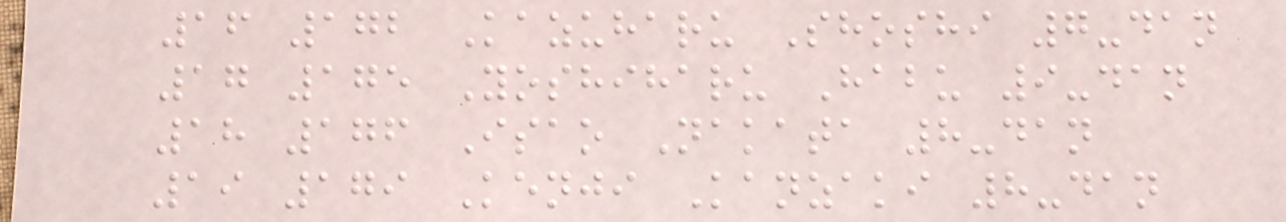16 172 Kazuharu Shoshi 7-dan
17 175 Yoshiharu Habu 9-dan
18 176 Isao Nakata 8-dan
19 179 Kenji Kanzaki 8-dan
